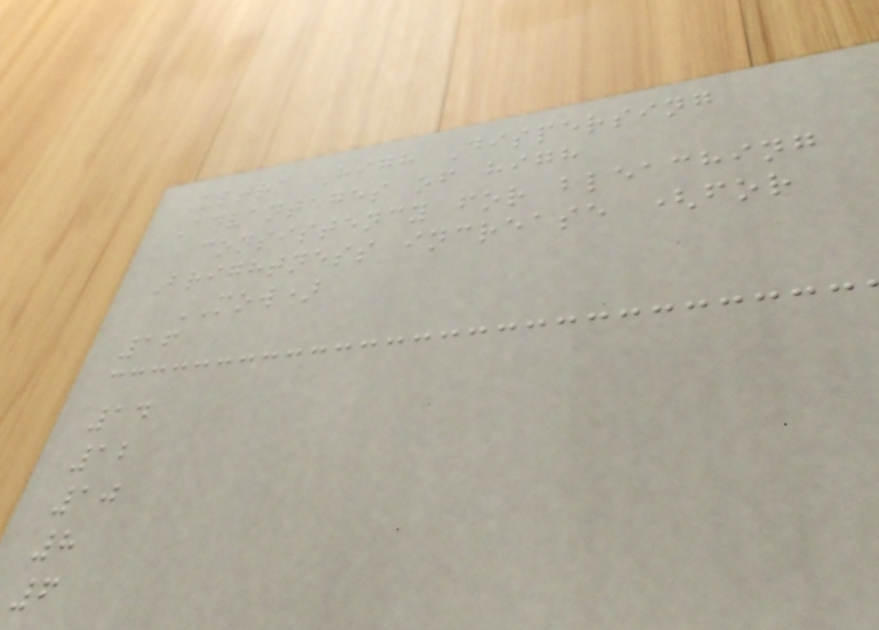Ultra High Dispersing
Advantages of high
consistency for bleaching
Brightness increase (for
MOW)
16
14
12
10
8
6
